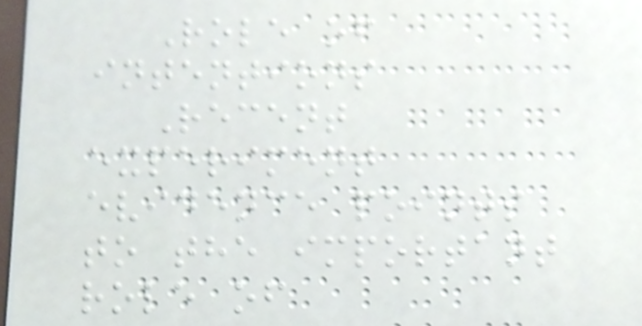Role of
intentions
Recent
experiment
evidence points
to the important
role of
